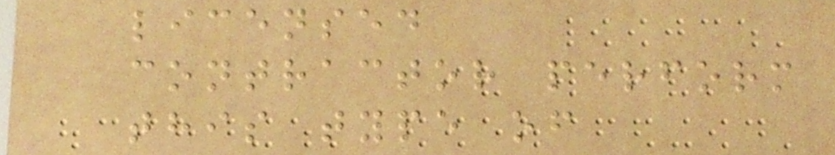licensed
contractor perform
this type of
